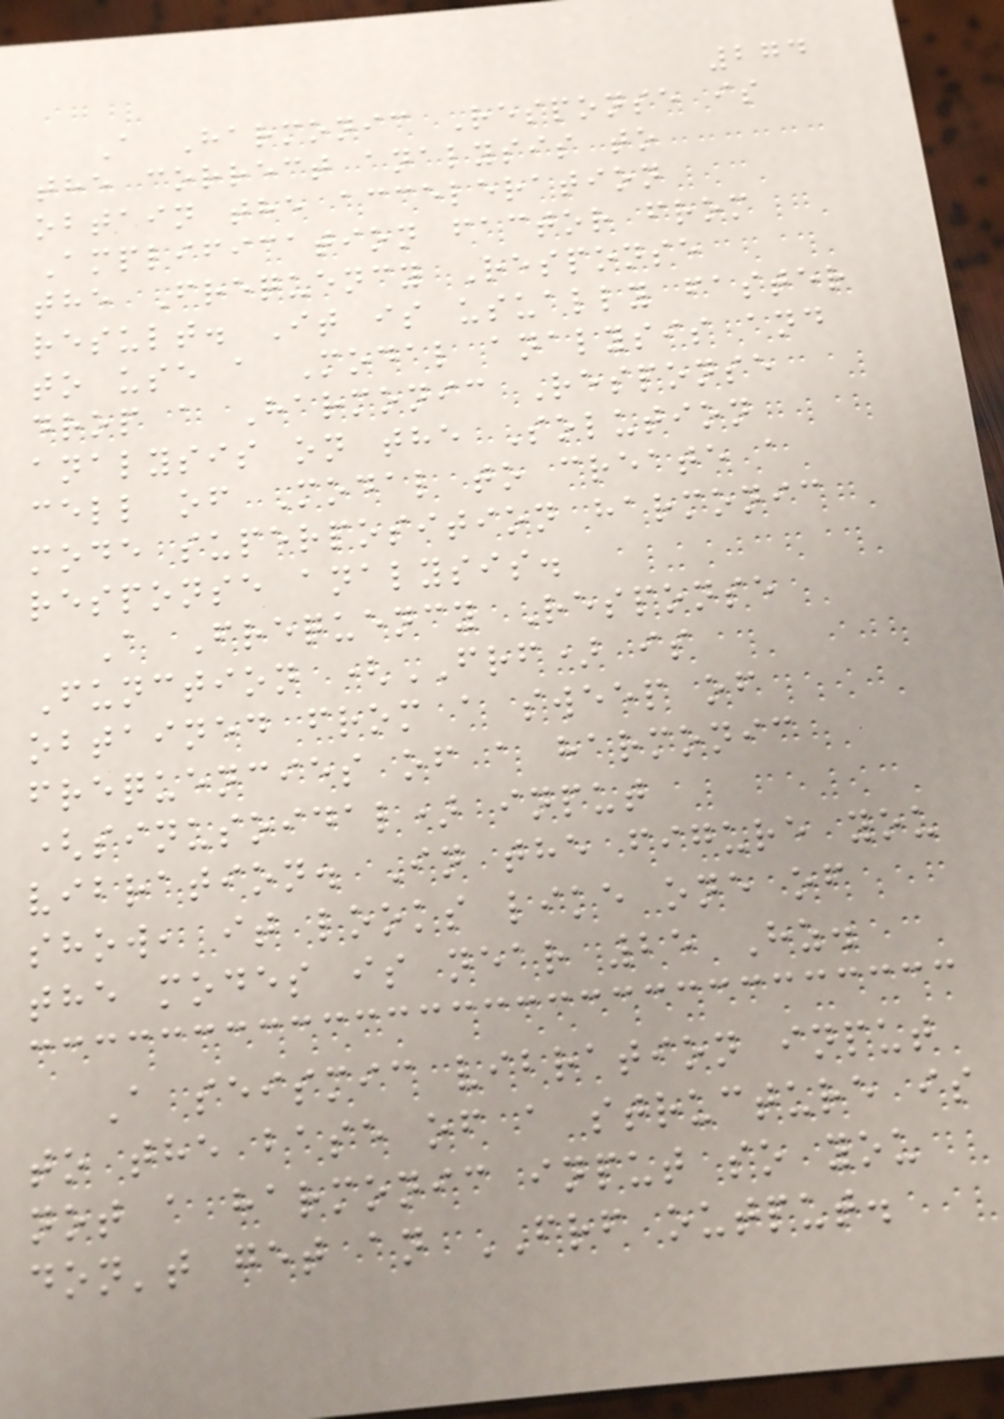274
A Harmonic Response is
the correct analysis to
obtain the acceleration
Amplification factor from
the Frequency Response
result. It is usually faster
to use a Modal analysis and
drop a Harmonic Response
analysis on the Solution
cell of Modal to create a
mode superposition harmonic
response analysis.
A Frequency Response
Function (FRF) is
obtained from a sweep of
frequencies of a harmonic
(sinusoidal) input
vibration. In the figure you
show, it looks like one of
the modes is near 25 Hz.
A seismic vibration input
to the base of a structure is
not a harmonic input so you
don't get an FRF output.
